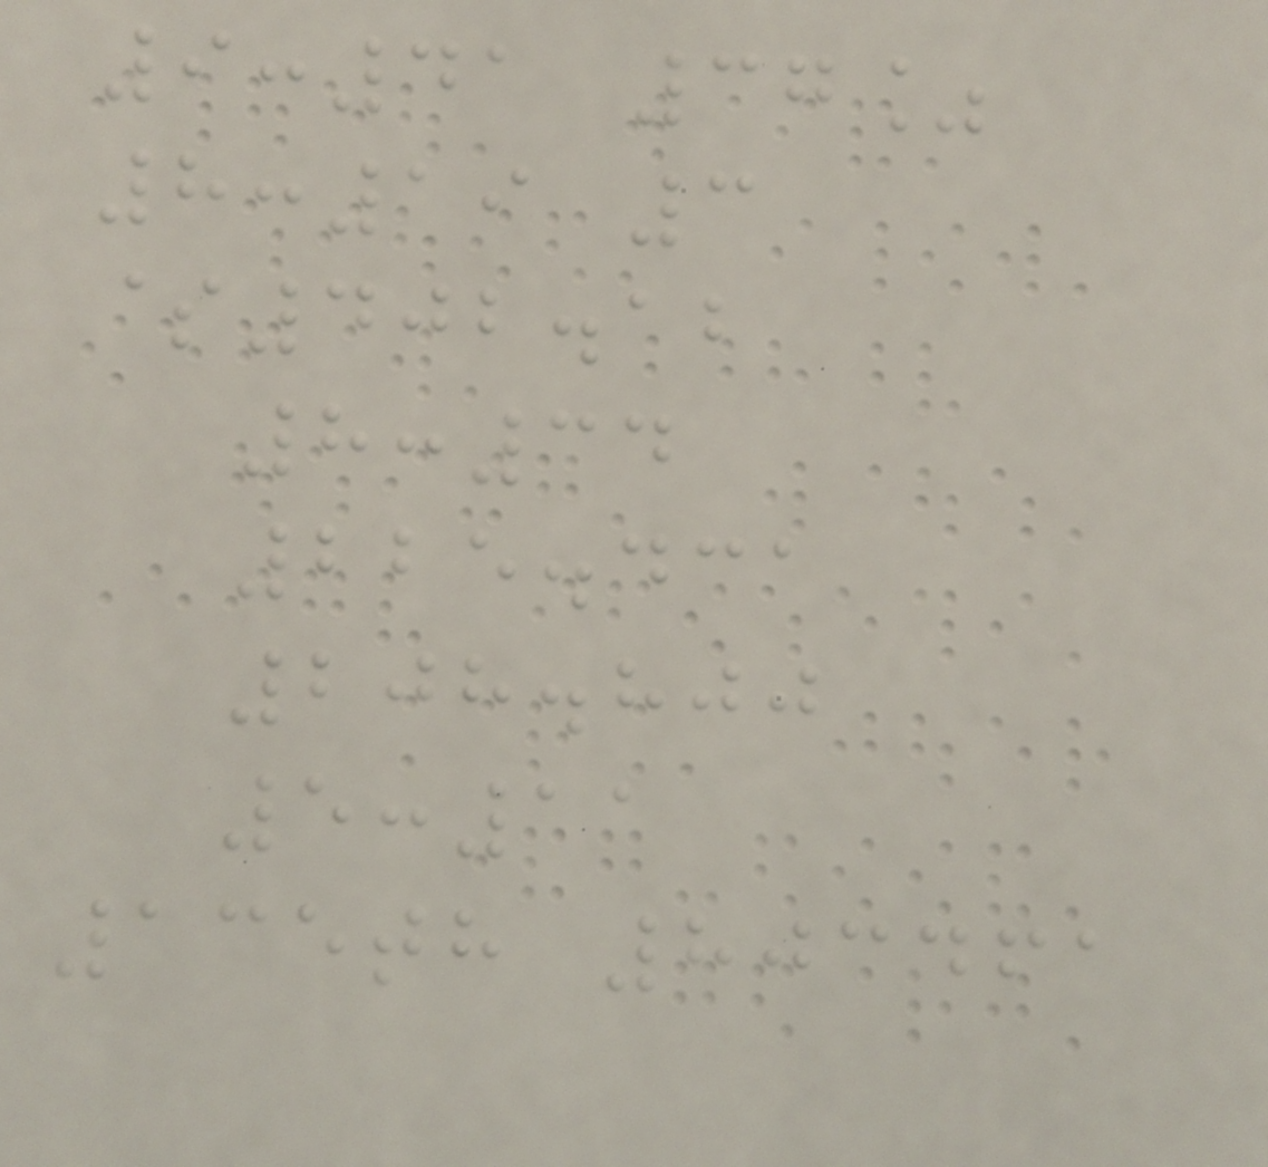9:41 37%
8:19 3
$402.12
8:34
225.431
208.800
5:11
135th 803461
